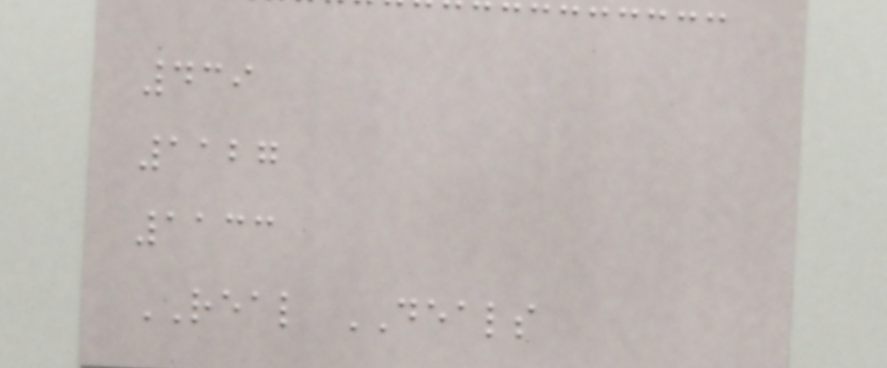439
1127
1133
REAL DEALS
